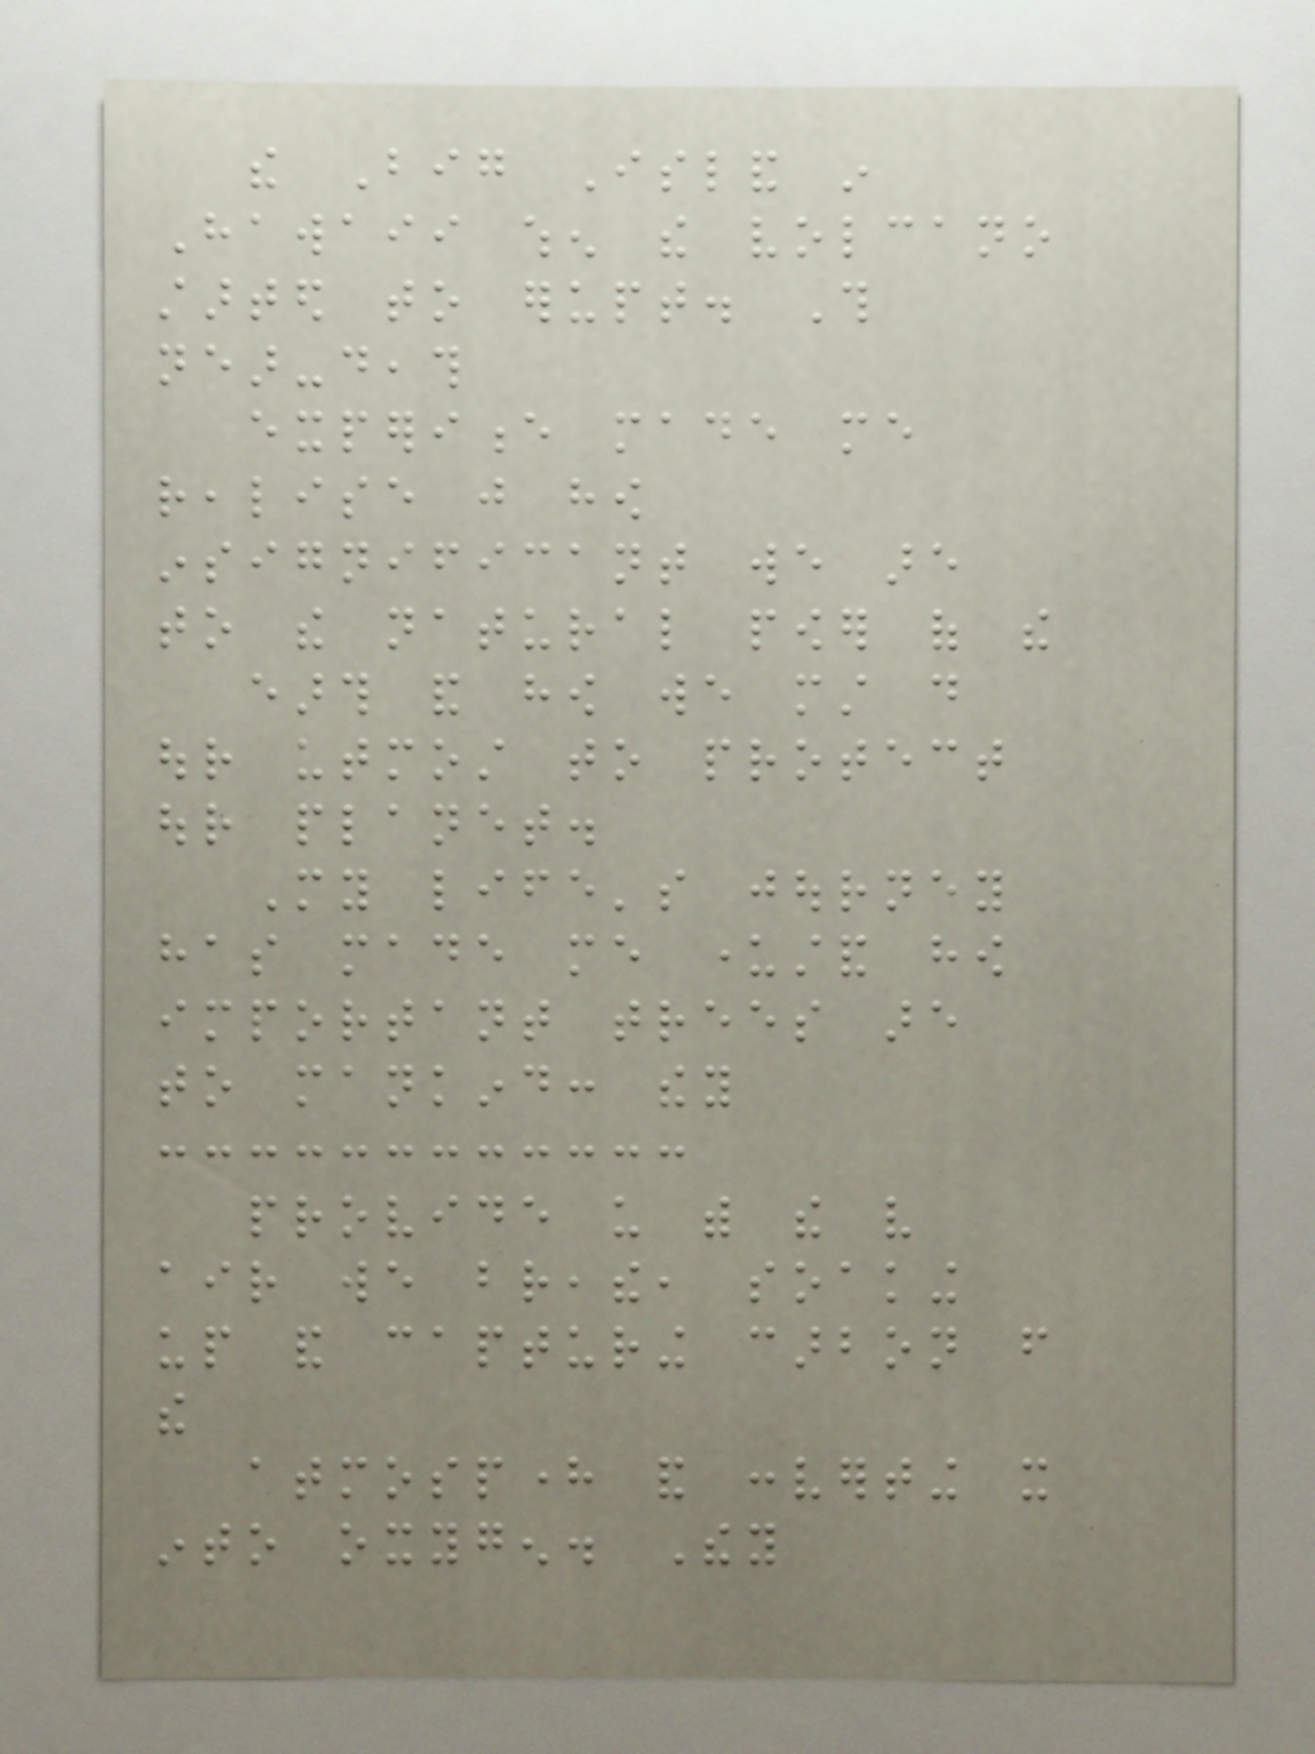the Big Island in
Hawaii when the volcano
started to erupt. This
near-death
experience made me
realise just how
insignificant we are
to the natural power of the
earth and how we must do
our utmost to protect
our planet.
My life's journey
has made me understand how
important trees are
to mankind: they
provide us with the very
air we breathe, soaking
up and capturing carbon from
the
atmosphere and converting it
into oxygen. They
